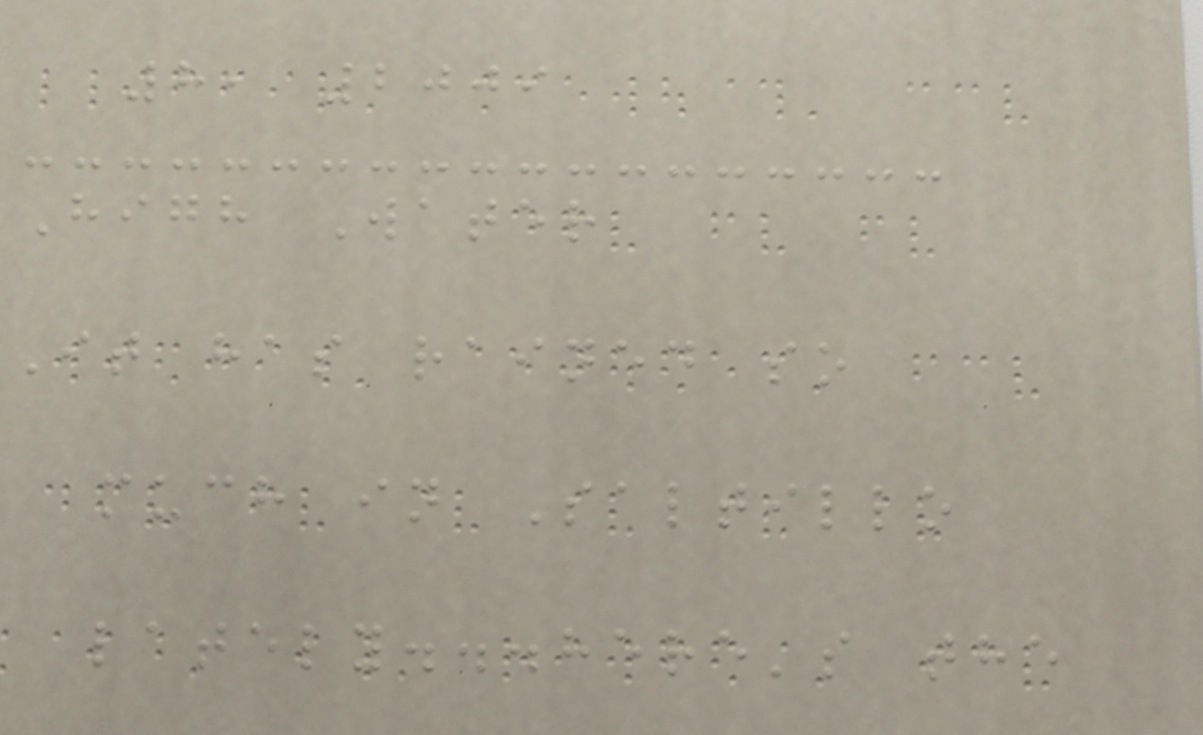8, 2009
High Water
It has rained so
much in Saltillo
lately...here's the
